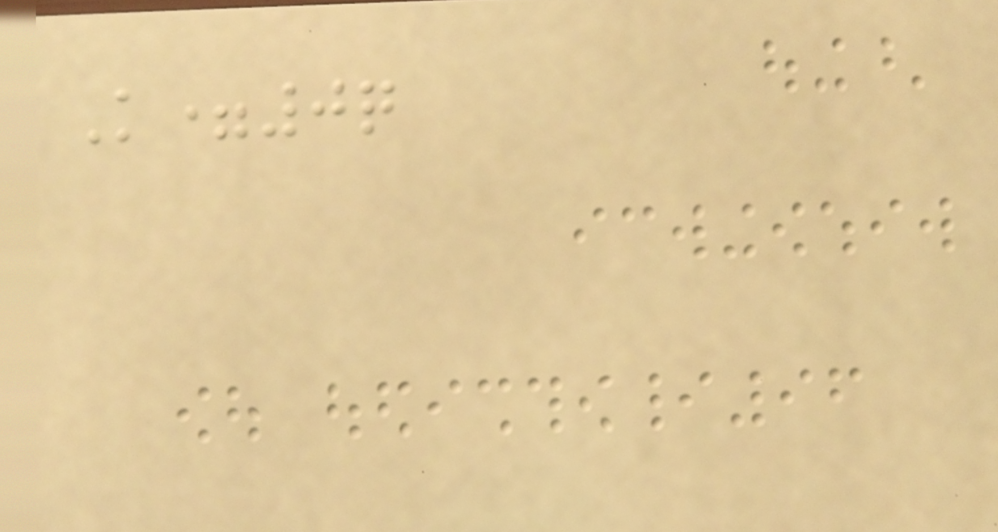K=0q
